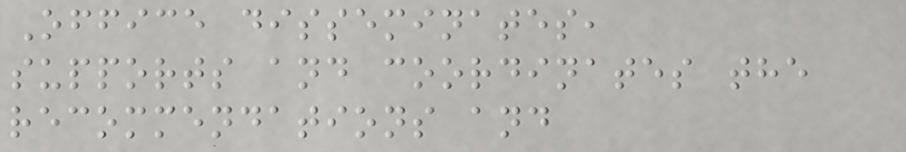Office disseminates,
supports and coordinates the
recommendations and
